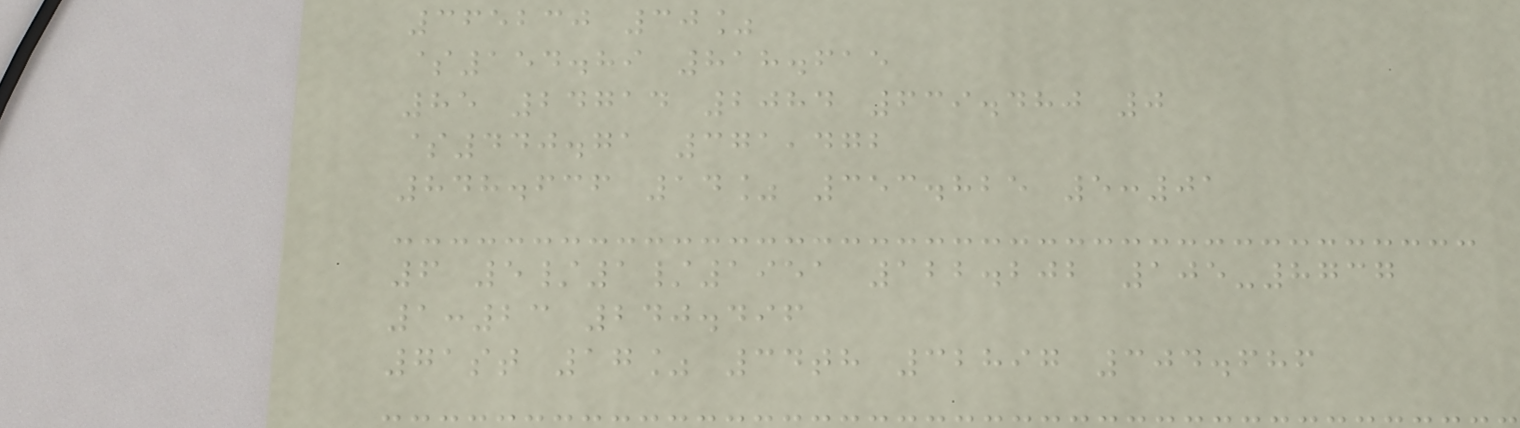365230 30%
$154.89 818.615
85 24714 2084 639.480 0
$440.71 371,472
848.636 14% 353.825 5:01
6 5/1/1951 122.202 105-8737
1:23 240.496
71st 17% 34th 32897 304.686
